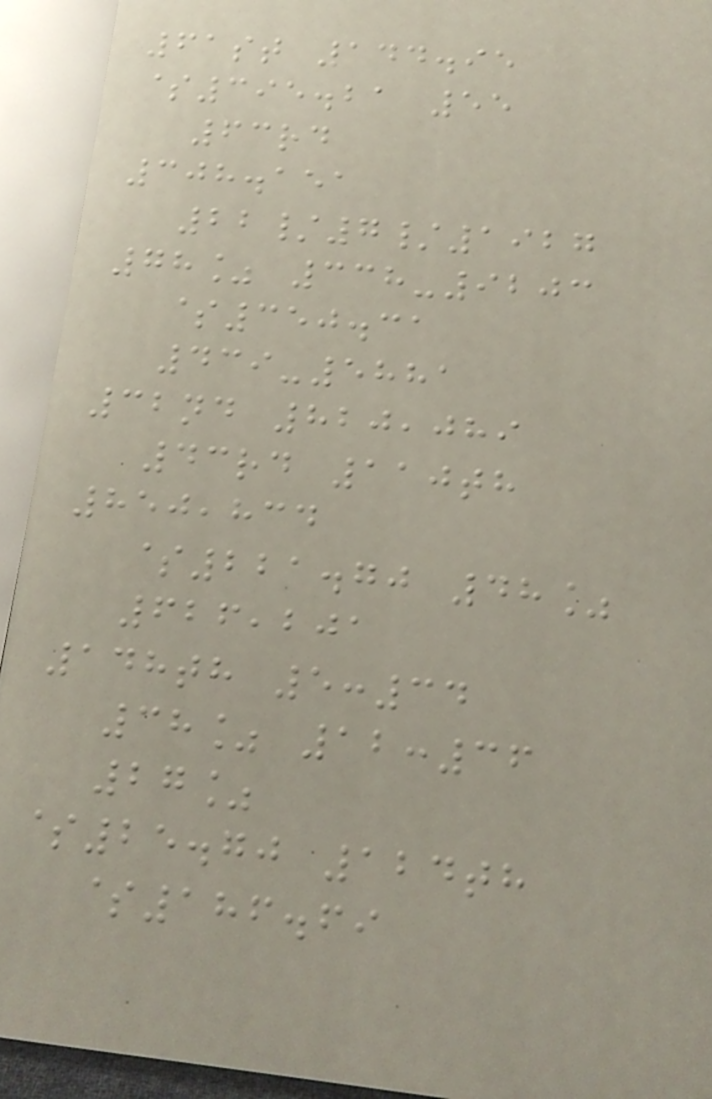61st 144.95
$395.21 55
63rd
308.151
22/7/1927
78% 338-9203
$350.31
439-5881
32nd 820,089
43rd 110th
850,834
$221.70 48%
626,201
148th 5:34
38% 12:36
27%
$25.70 124th
$186.69
